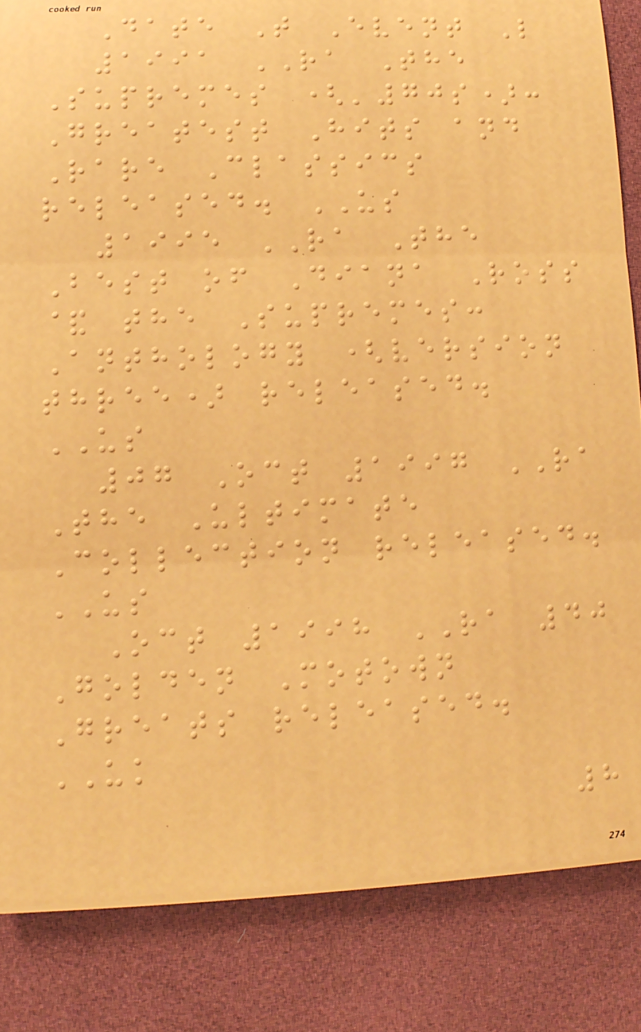Date T Event L
1991 RA The
Supremes ('70s):
Greatest Hits and
Rare Classics
released. US
1995 RA The
Best of Diana Ross
& the Supremes:
Anthology (version
three) released.
US
07 Oct 1997 RA
The Ultimate
Collection released.
US
Oct 1998 RA 40
Golden Motown
Greats released.
UK
8
